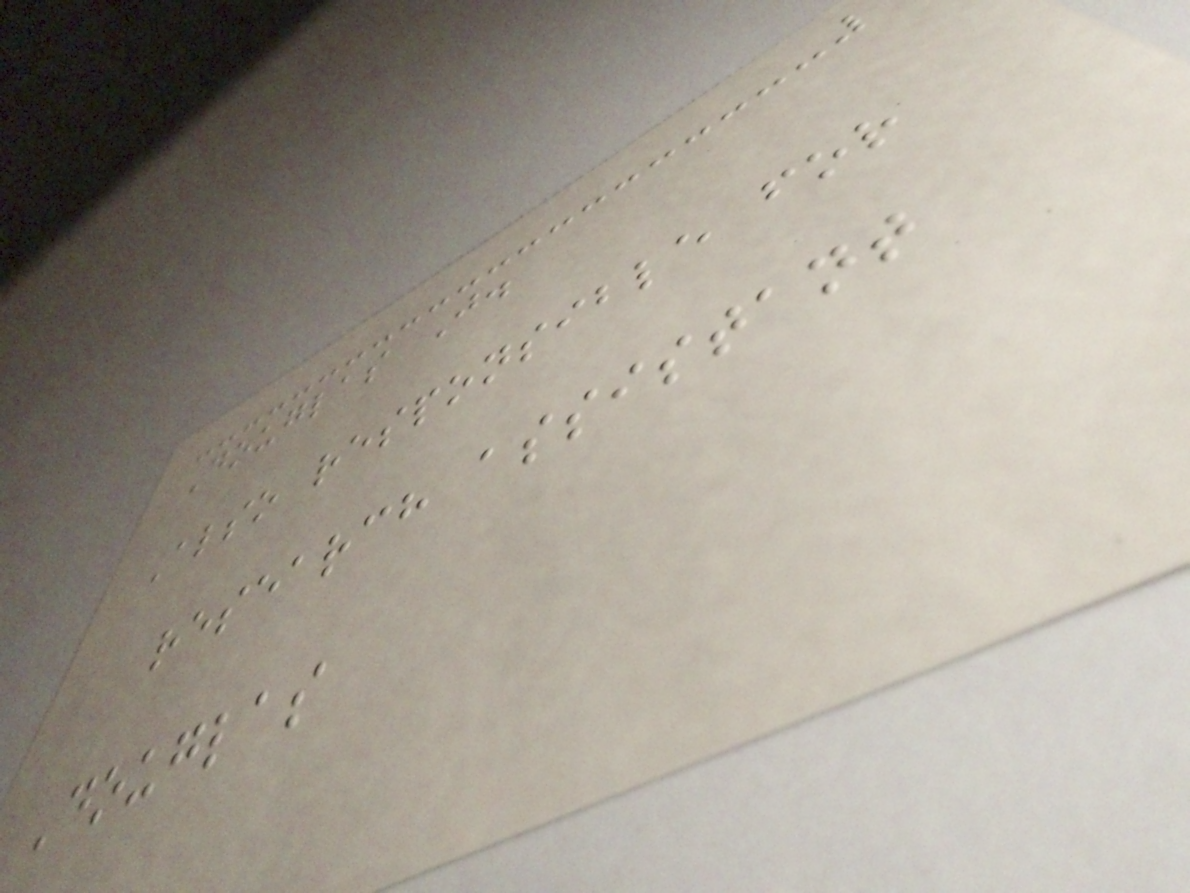Douglas J.
Also responsible for
research assistant
Douglas
